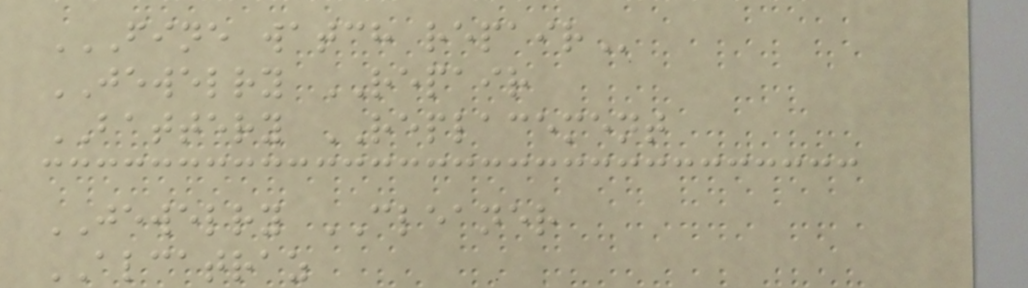FINE WATCH REPAIR
JEWELRY REPAIR
BATTERY REPLACEMENT
JEWELRY CLEANER
ALCATRAZ
